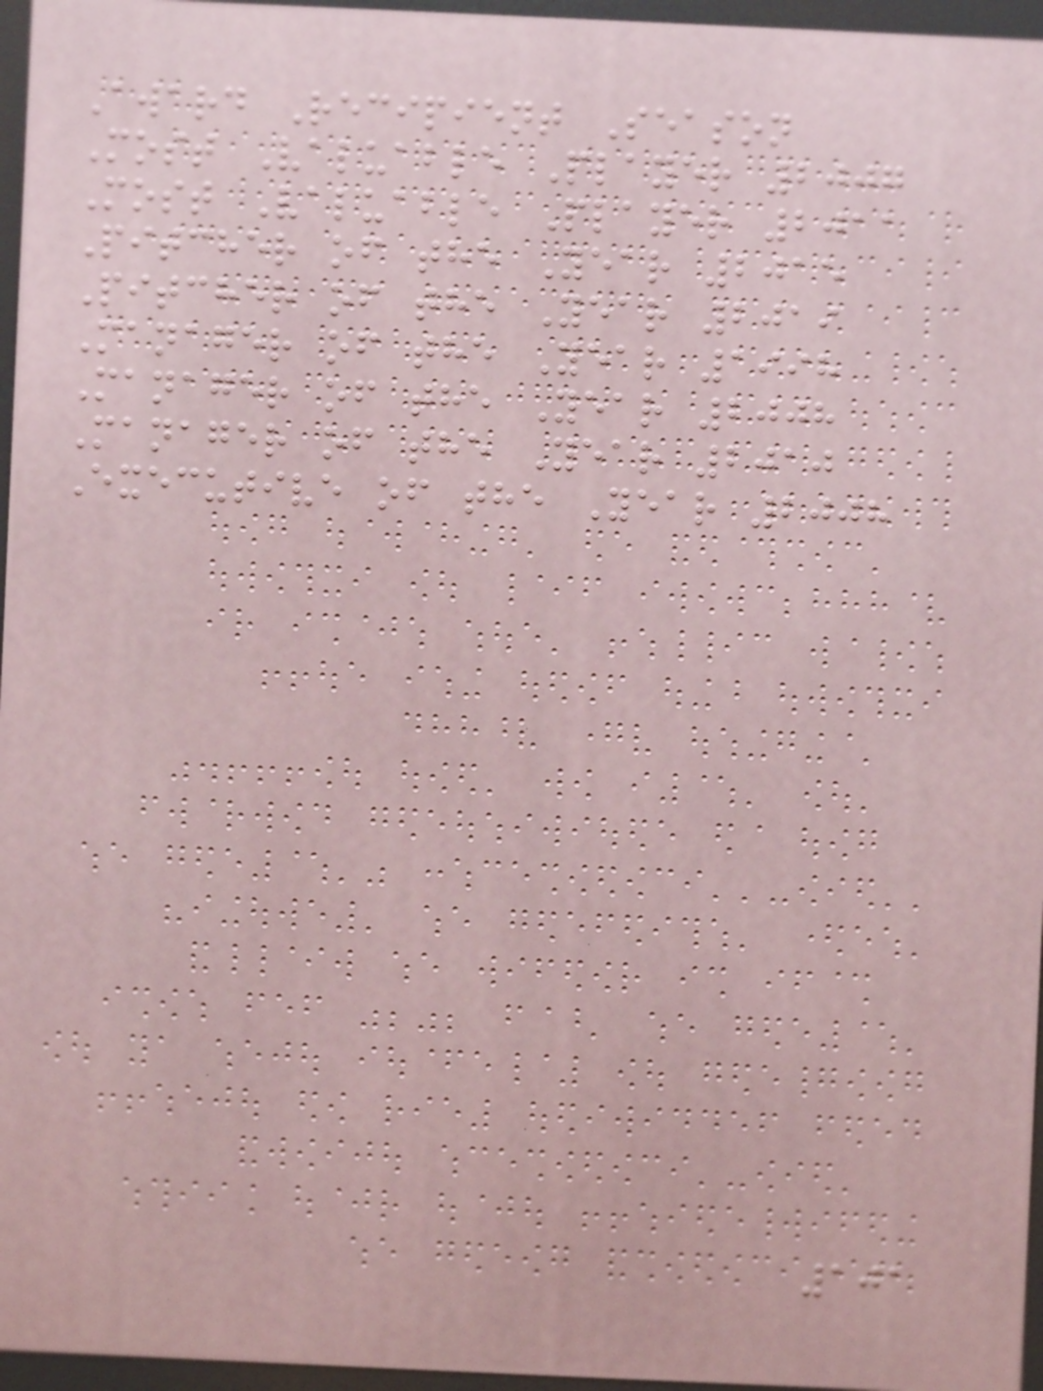Award Recipient Season
Most Valuable Player 2007
Most Valuable Player 2011
Pitcher of the Year 2015
Pitcher of the Year 2019
Manager of the Year 1998
Manager of the Year 2008
Manager of the Year 2010
Executive of the Year 2008
101
